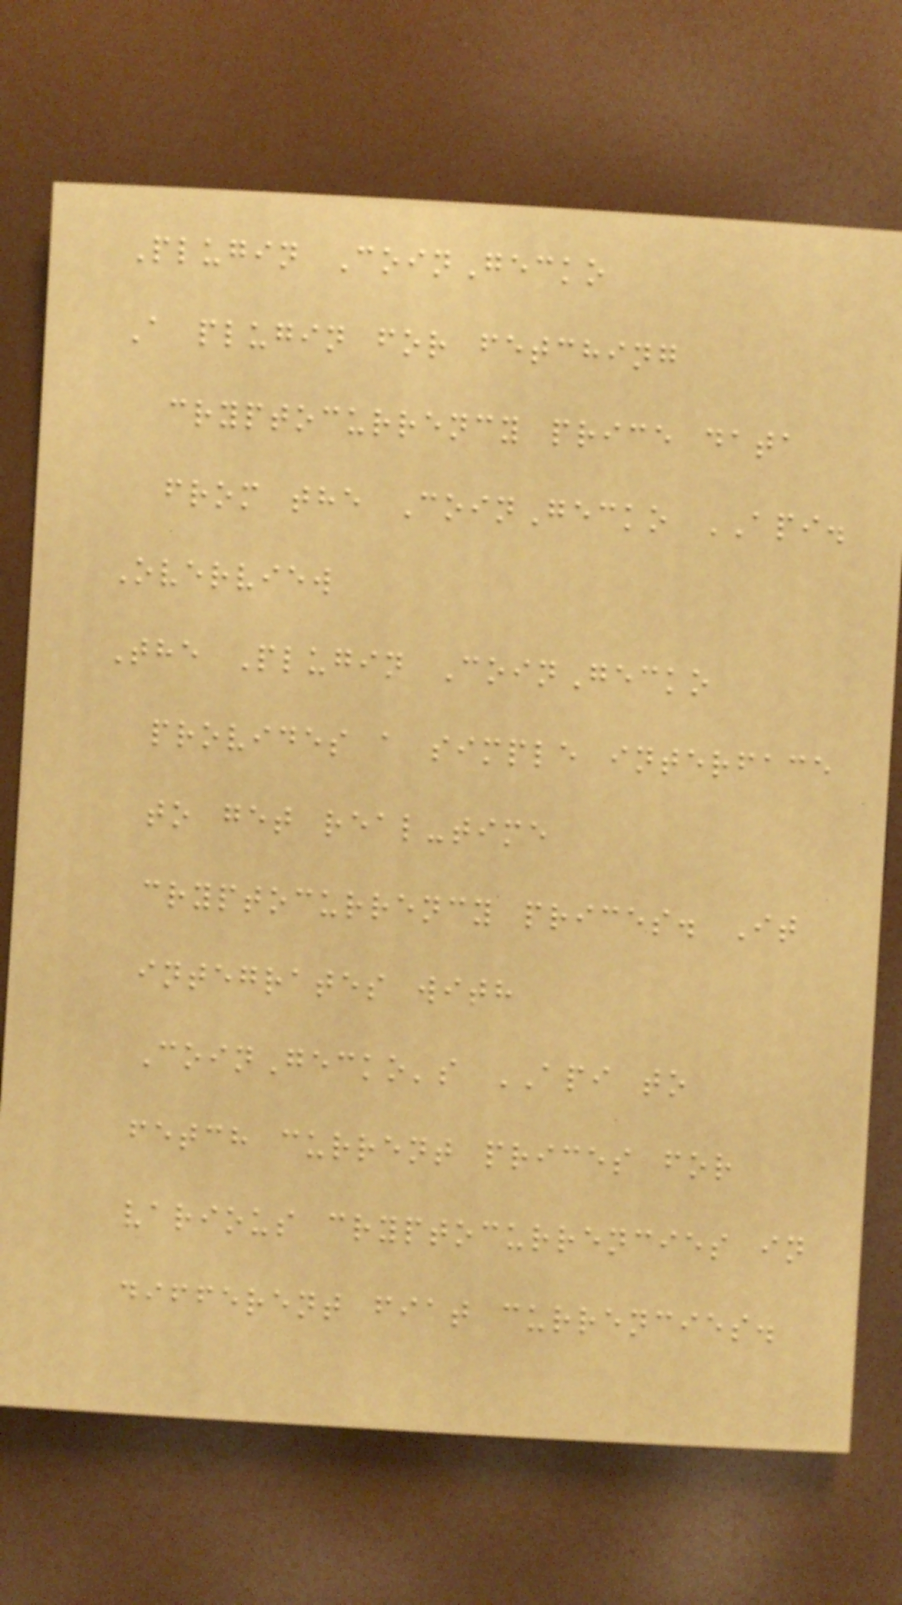Plugin CoinGecko
A plugin for fetching
cryptocurrency price data
from the CoinGecko API.
Overview
The Plugin CoinGecko
provides a simple interface
to get real-time
cryptocurrency prices. It
integrates with
CoinGecko's API to
fetch current prices for
various cryptocurrencies in
different fiat currencies.
